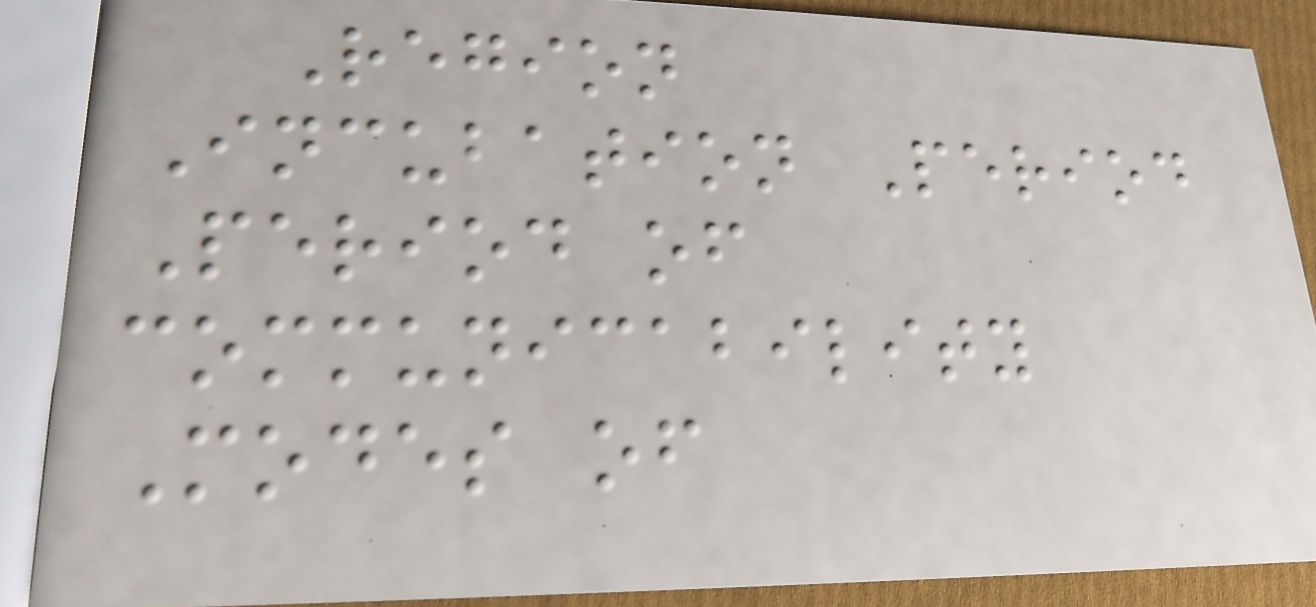Region
Incubation Period
Period of
communicability
Modes of
